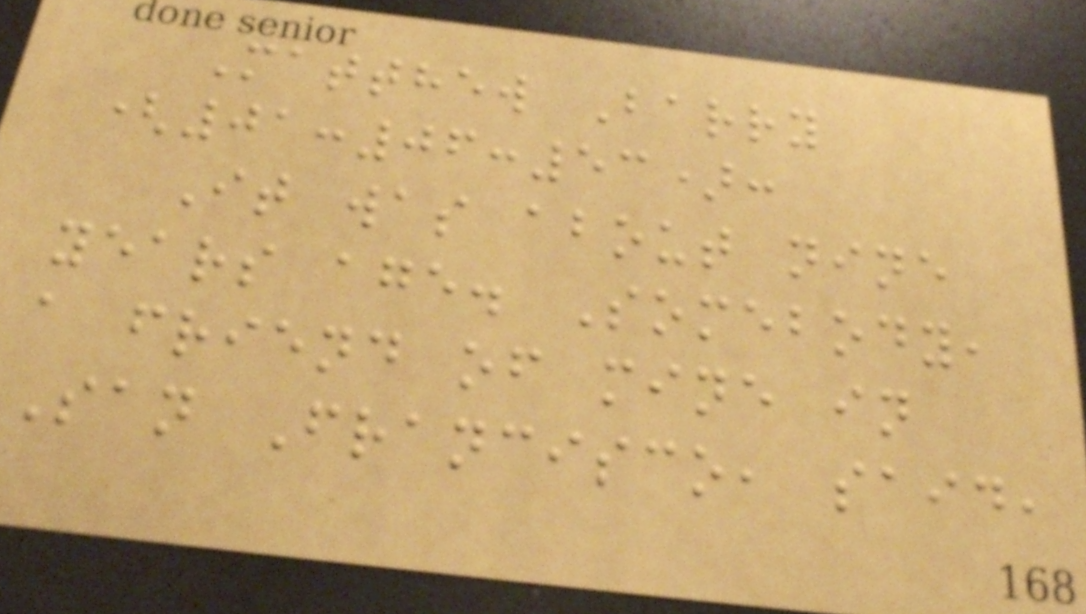Matthew Barry
(01:06:53):
It was about nine
years age. Somebody,
a friend of mine in
San Francisco, said,
